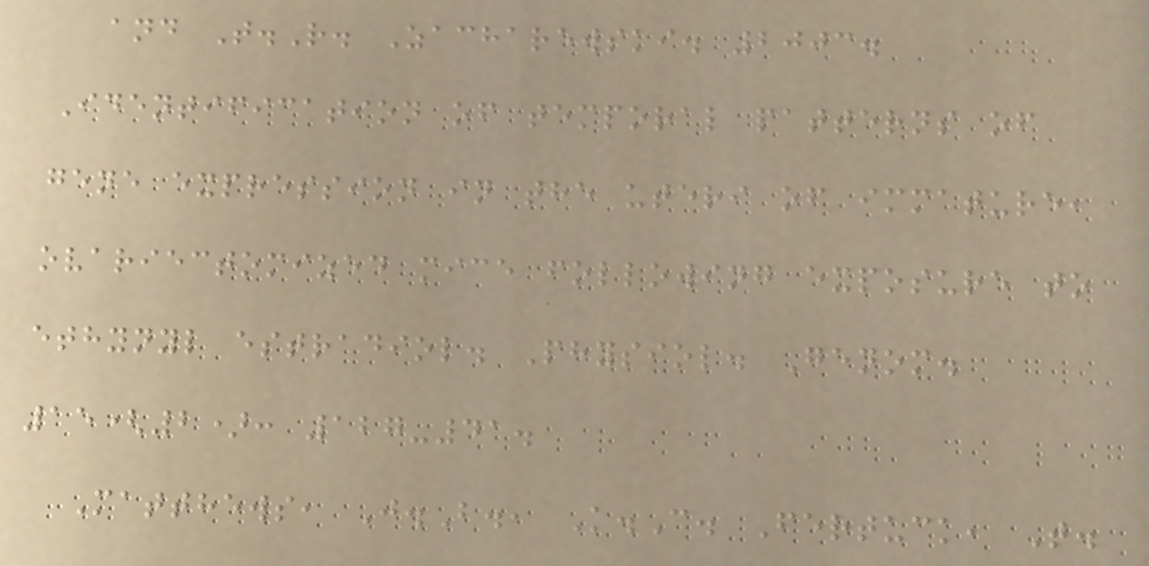and T.R. Zacharewski. 2003.
Identification of temporal patterns of
gene expression in the uteri of immature,
ovariectomized mice following exposure to
ethynyl estradiol. Physiol. Genom.
15(2): 127-41.
Matthews, J.B., K.C. Fertuck, T.
